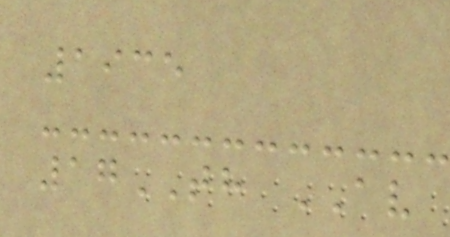1935
17TH AV
